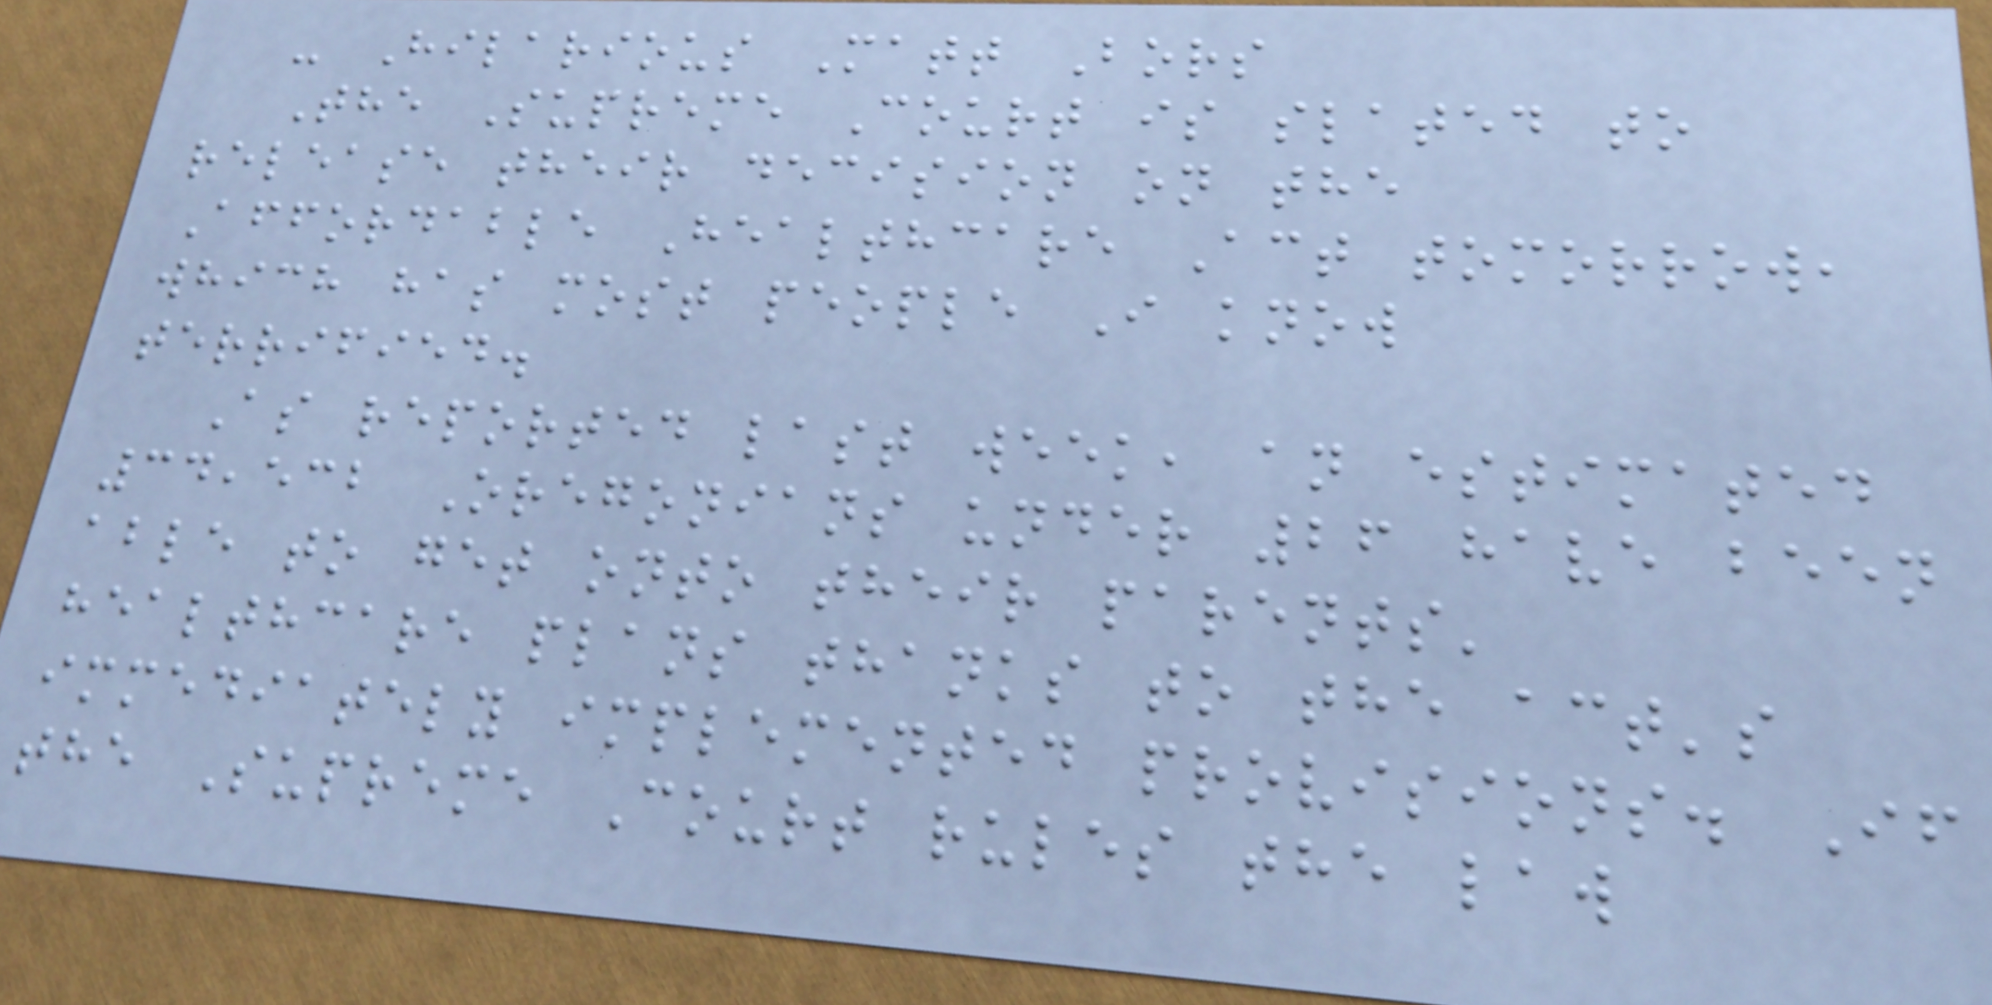- Hilarious Matt Bors
The Supreme Court is slated to
release their decision on the
Affordable Healthcare Act tomorrow,
which has most people I know
terrified.
As reported last week, an estimated
34,532 Oregonians under 26 have been
able to get onto their parents'
healthcare plans thanks to the act's
immediately implemented provisions. If
the Supreme Court rules the law
